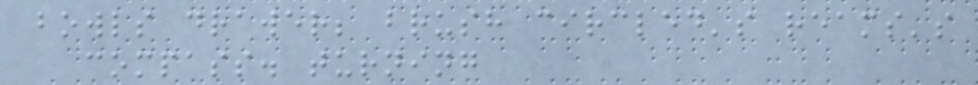bowls drawer; brush circled's reams's
compass. turning
